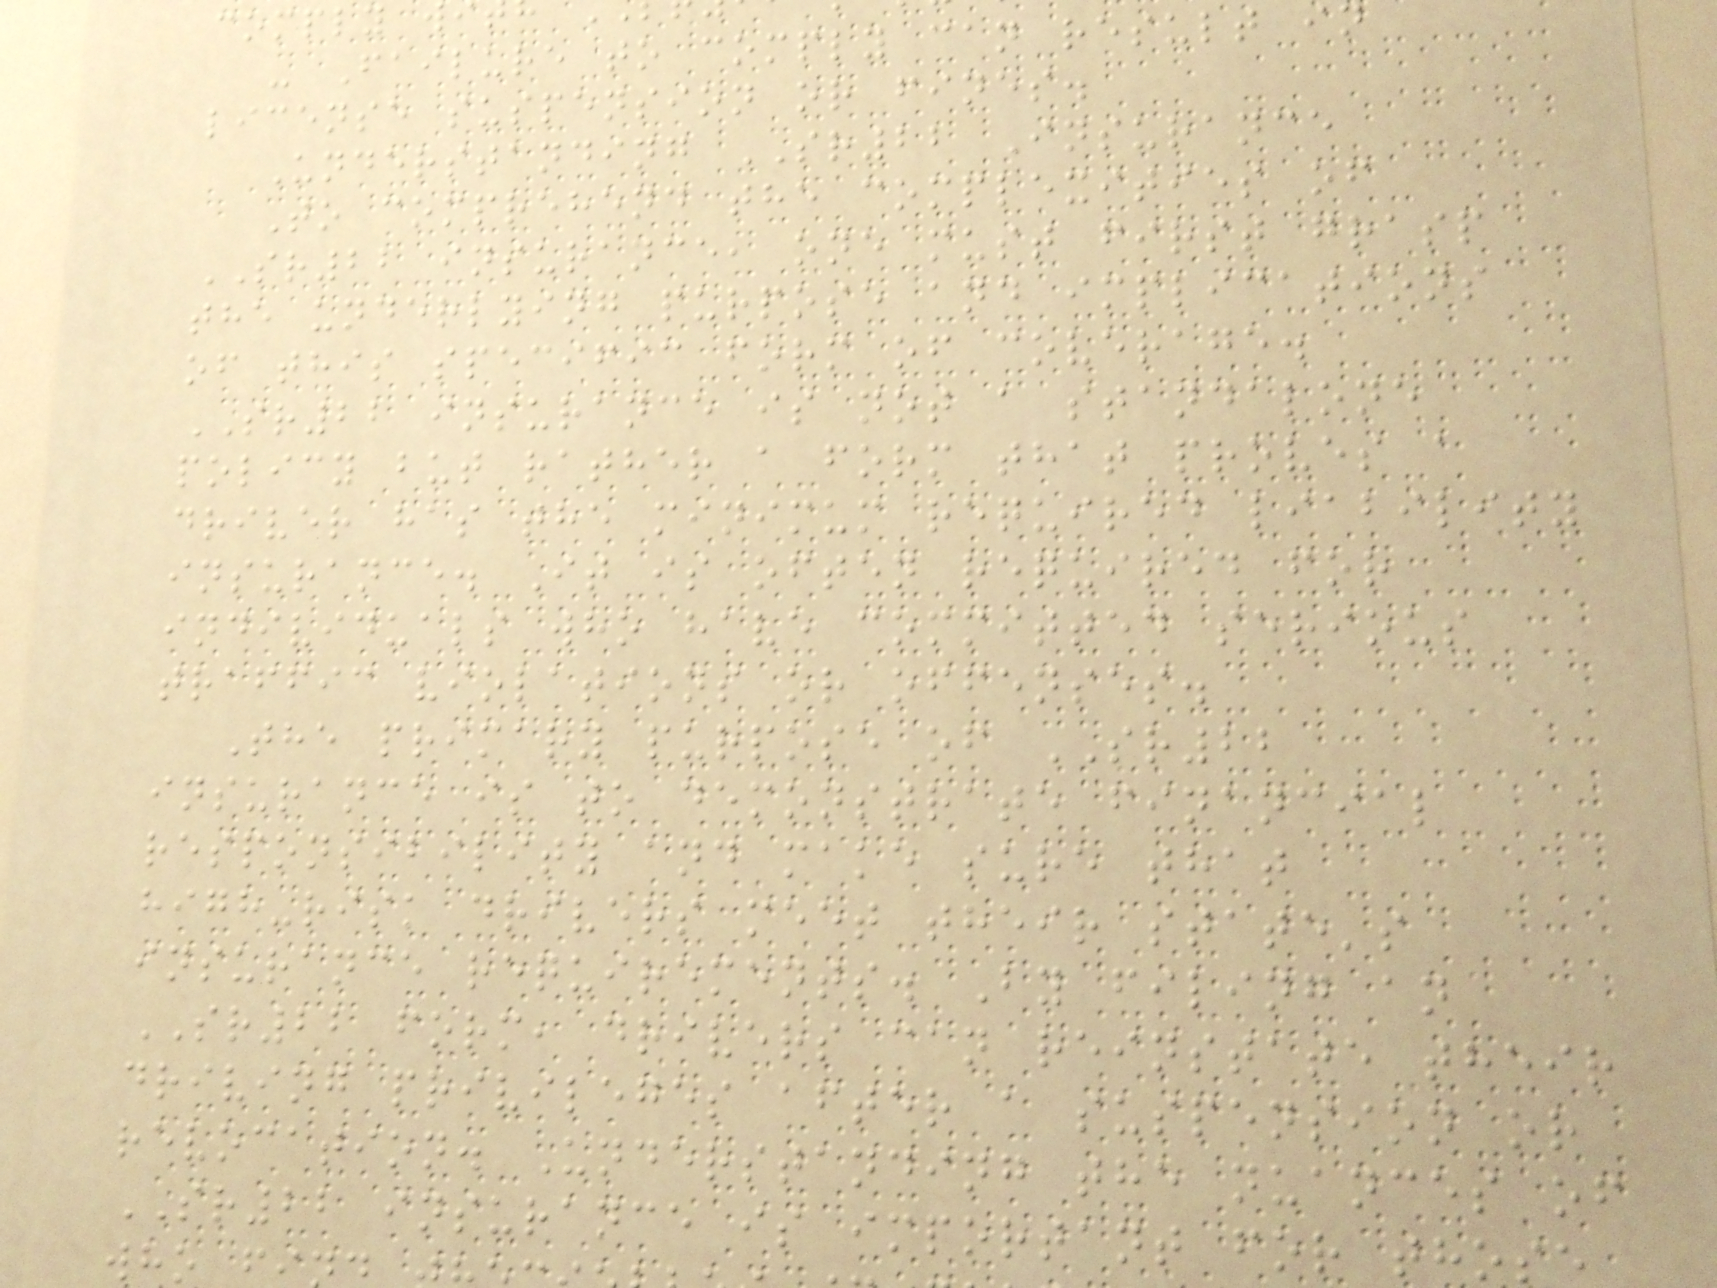- Failure to comply can result in
license suspension or fines.
Understanding SR22 Insurance
To comprehend the complexities of
SR22 insurance, one must first grasp
the underlying purpose and implications
of this specific form of coverage.
SR22 insurance is not a standalone
policy but rather a form that proves a
driver has the minimum required liability
insurance. It is often required for
individuals who have committed serious
traffic violations or offenses.
The primary purpose of SR22
insurance is to demonstrate financial
responsibility and make sure that
high-risk drivers meet their state's
insurance requirements. By filing an
SR22 form, drivers can reinstate their
driving privileges after a suspension or
revocation. Understanding the nuances of
SR22 insurance is important for those
